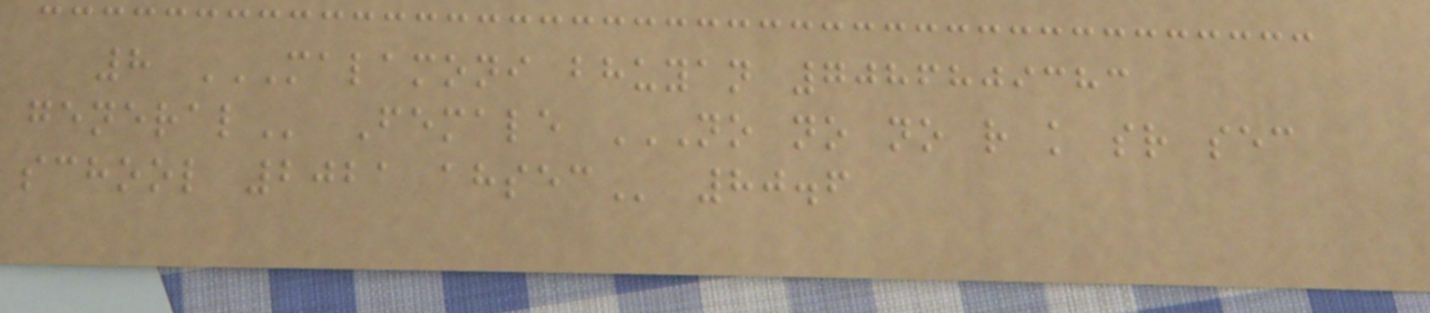8 MALAMONI BHUYAN 7086809383
GENERAL Female NO NO NO R K SR SEC
SCHOOL 2021 AHSEC 80.6
